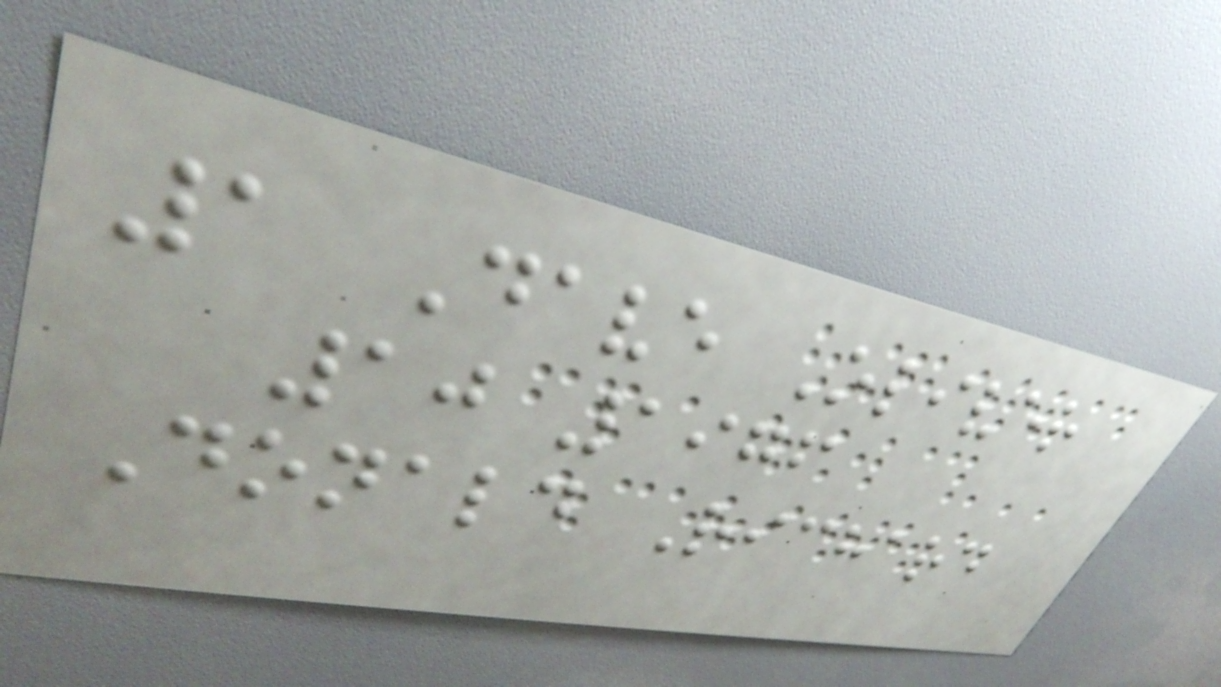1 Dave Oliver
10 1976
Donald Richard
